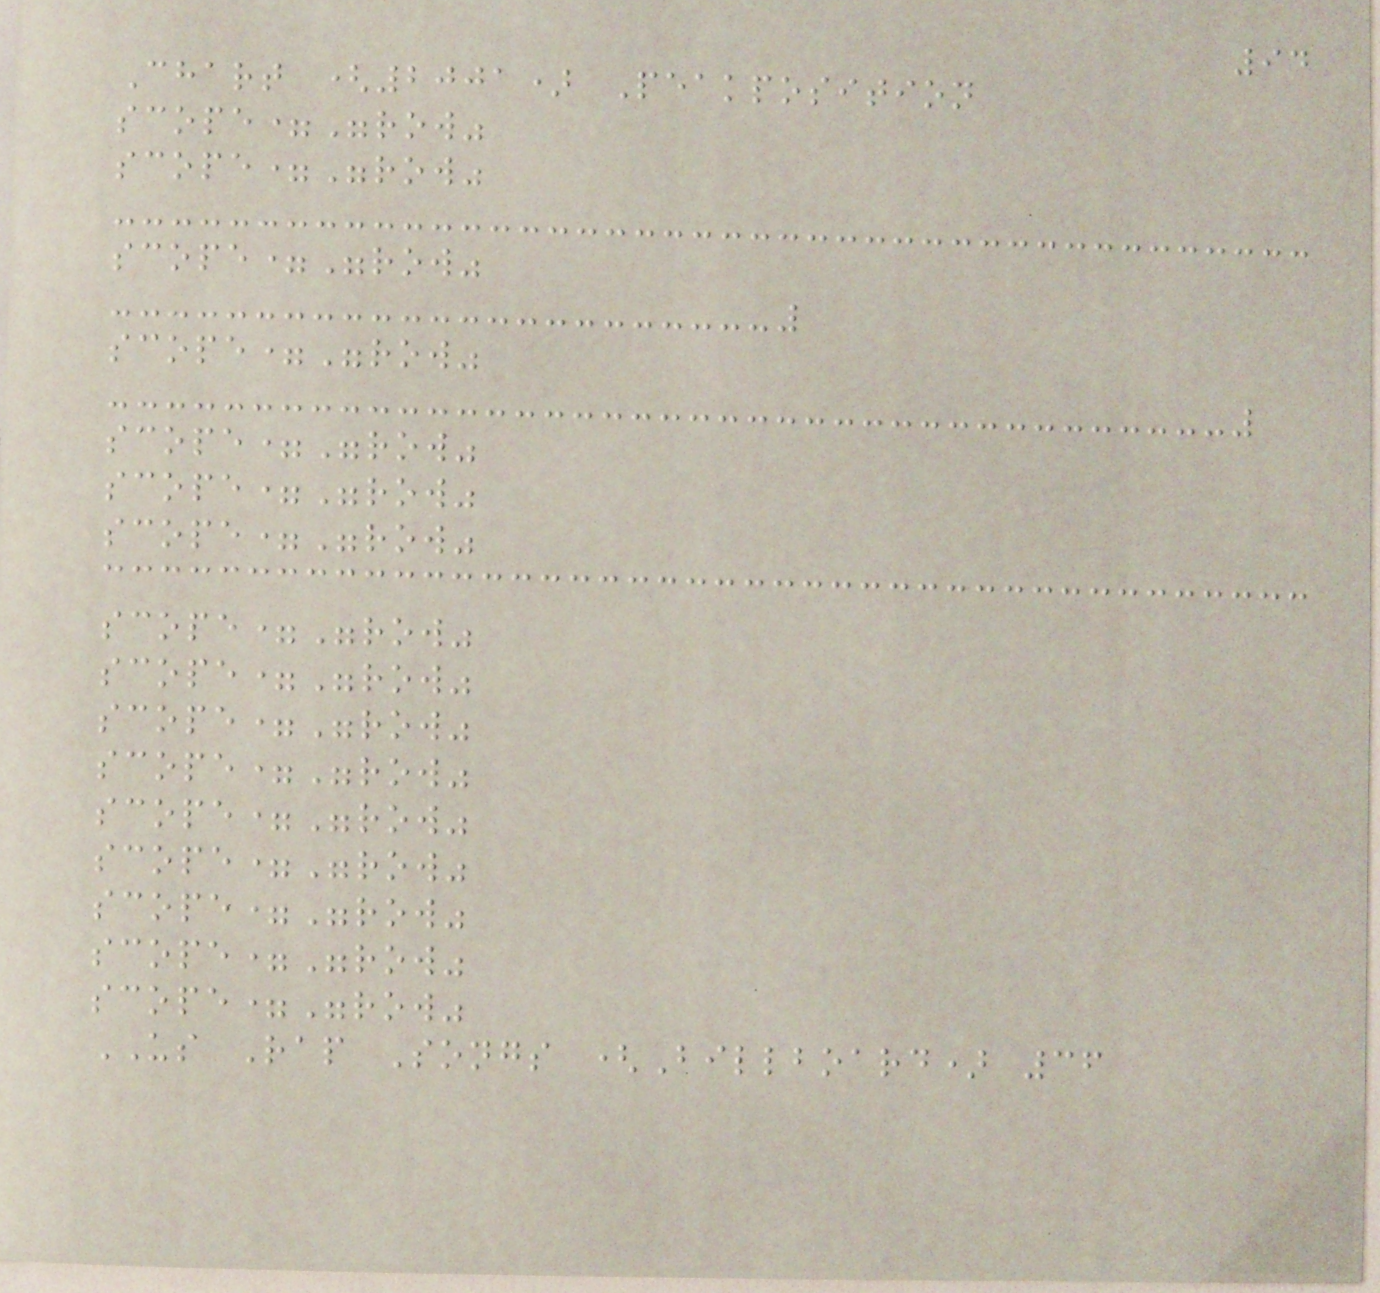94
Chart (2001) Peakposition
scope="row"
scope="row"
scope="row"
scope="row"
scope="row"
scope="row"
scope="row"
scope="row"
scope="row"
scope="row"
scope="row"
scope="row"
scope="row"
scope="row"
scope="row"
scope="row"
US Rap Songs (Billboard) 36
